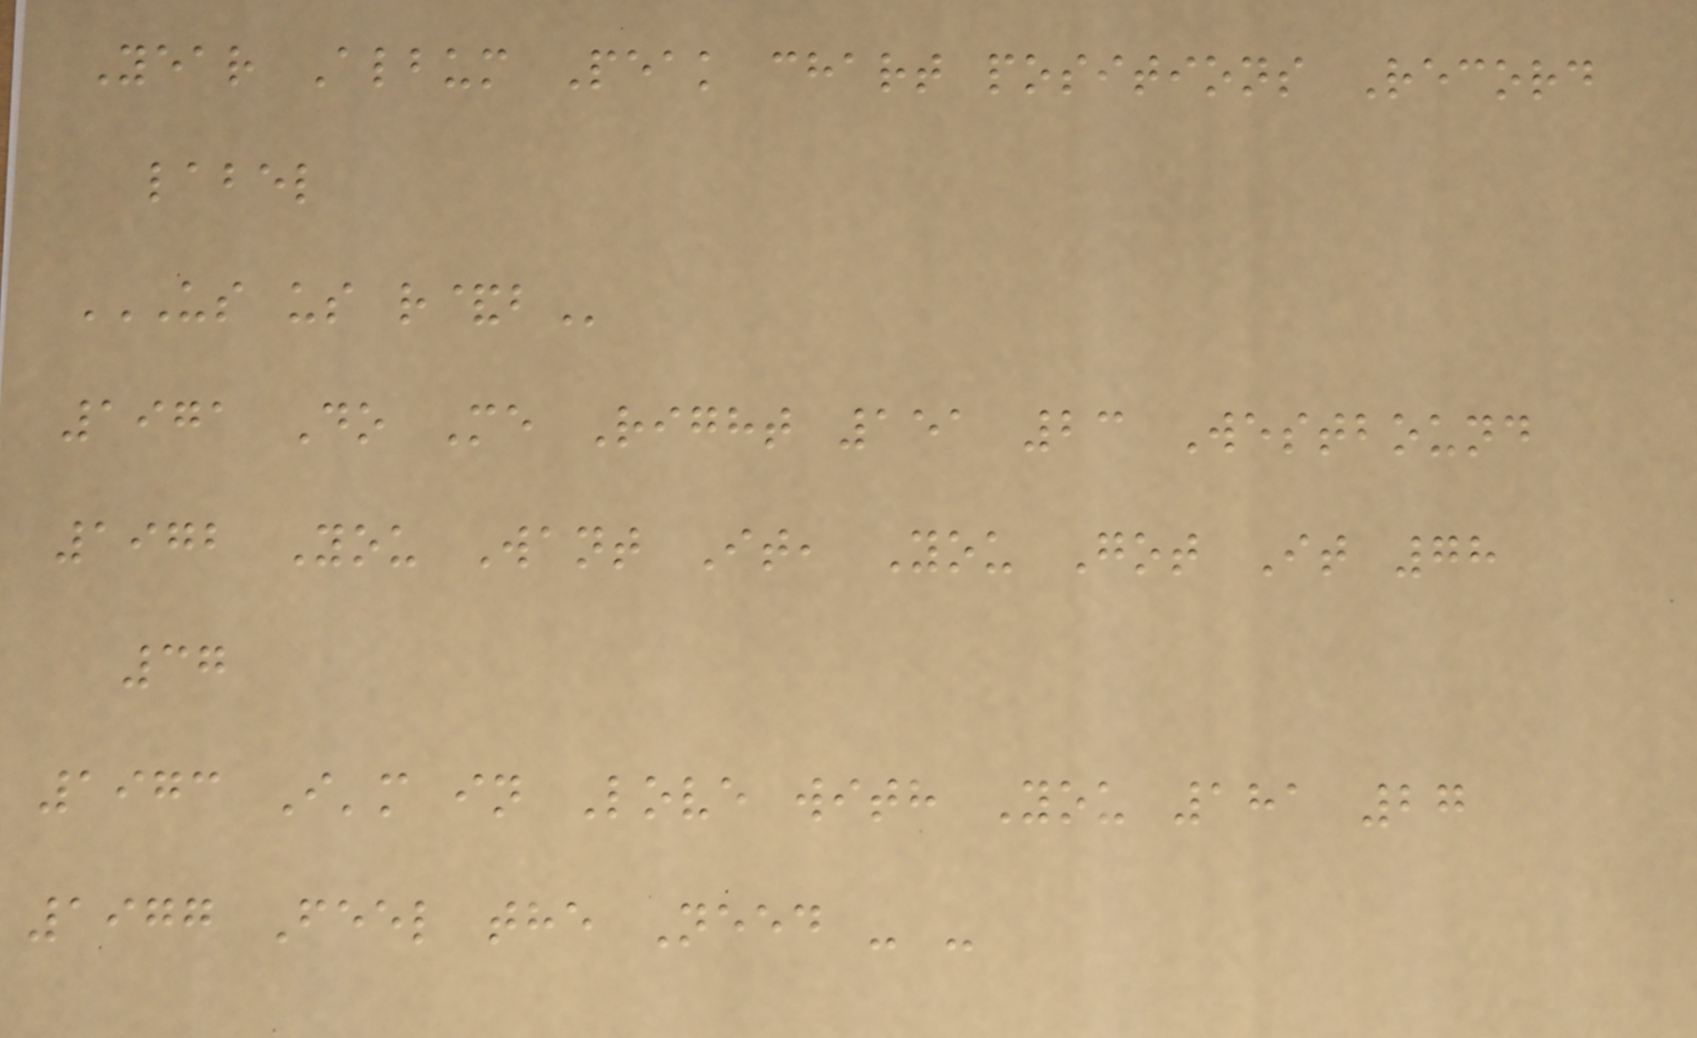Year Album Peak chart positions Record
label
US US R&B
1971 Do Me Right 151 23 Westbound
1972 You Want It, You Got It 78
37
1973 I'm in Love with You 181 27
1977 Feel the Need - -
